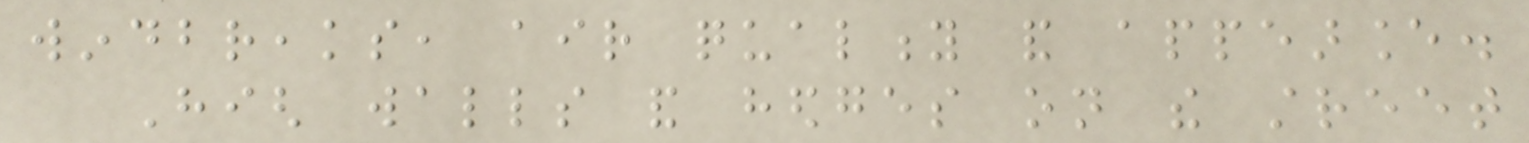windbreaks, air quality and appearance.
High walls and hedges on the street
